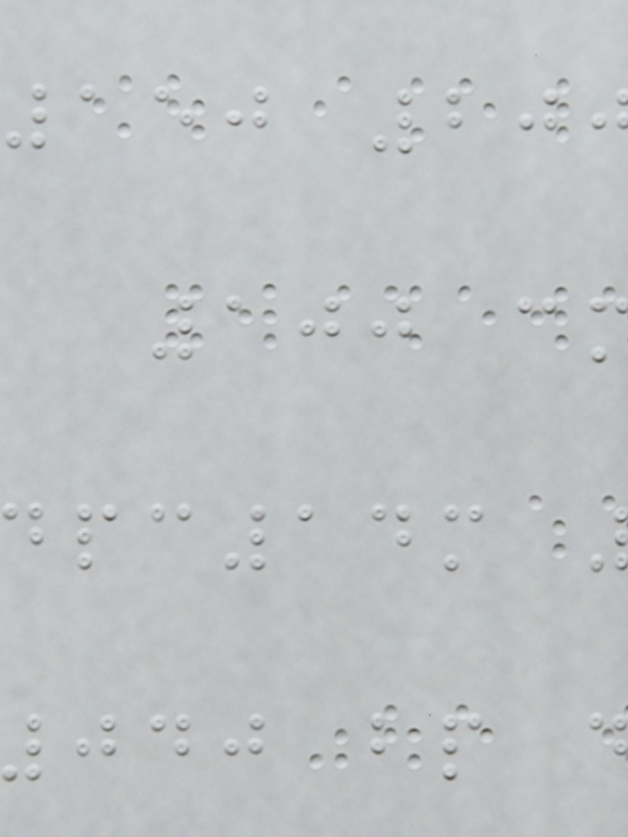150 20
100 c
pc14m
jdj bp
